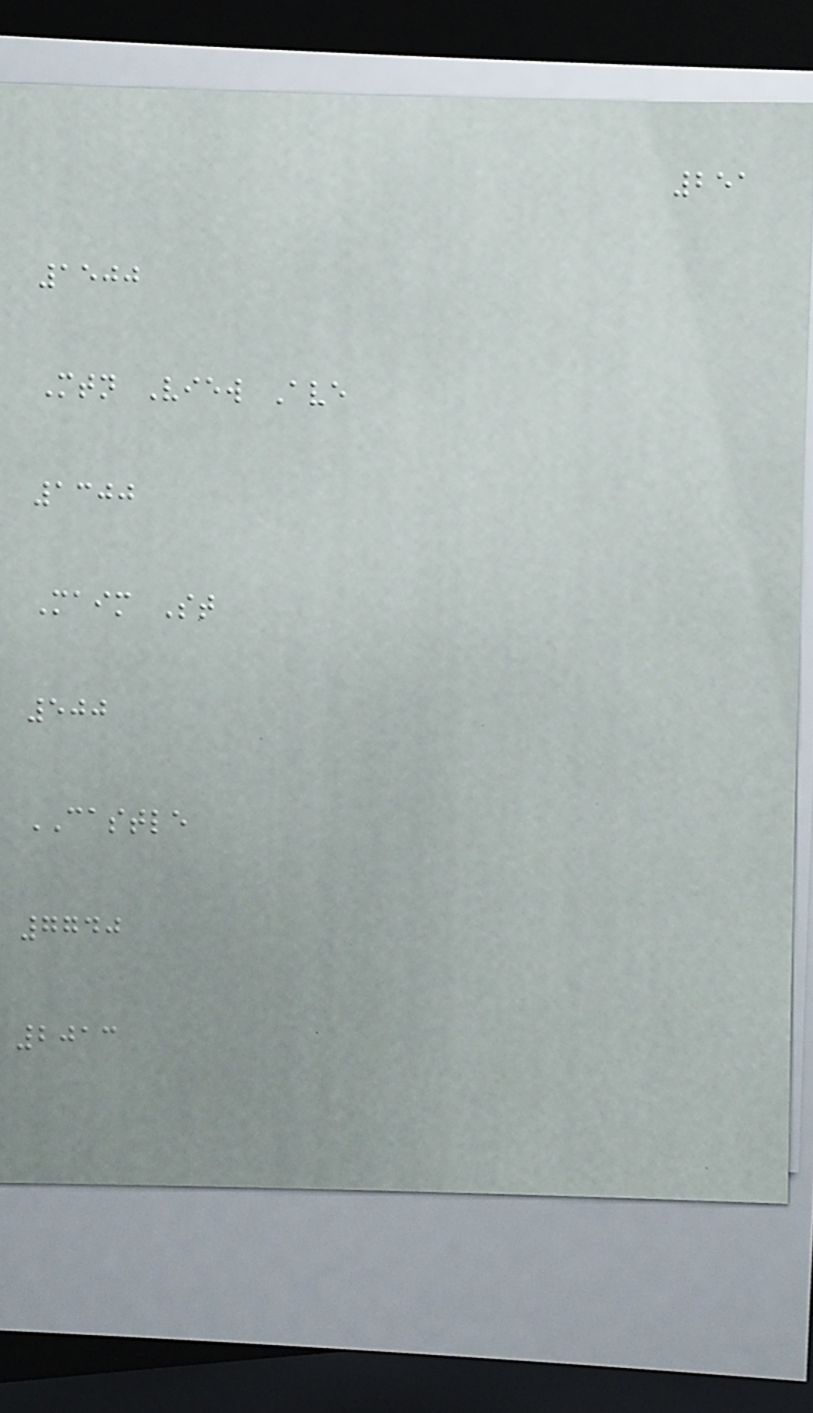251
1500
Mtn View Ave
1300
Maim St
500
CASTLE
7740
2013
